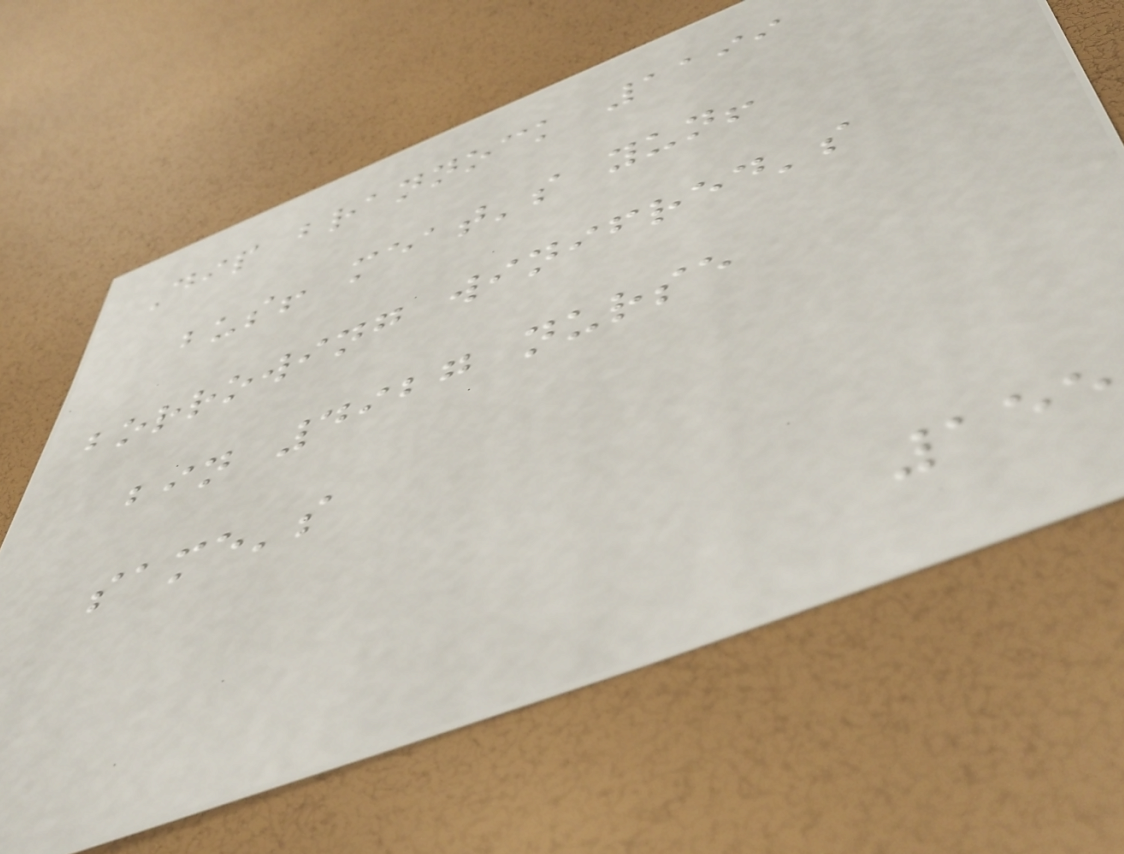Dip brannock 1199
bus! meat's yun!
borrowing winifred's
bin 4927 nurse
same's
155
